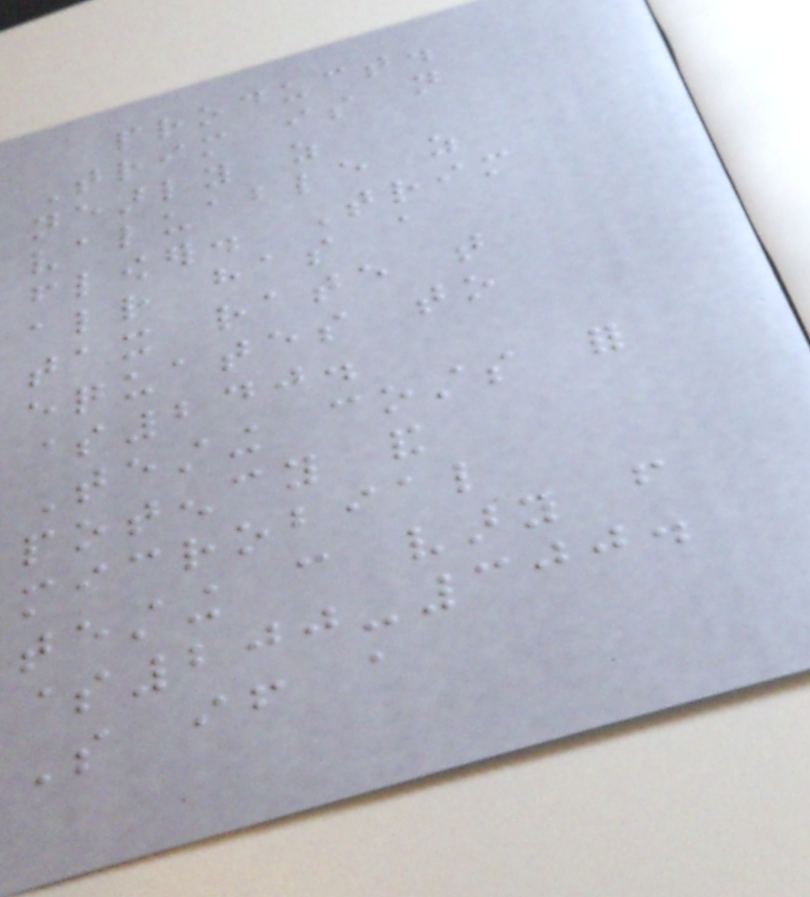product.
Trim is not
nearly as
valuable as
flower. Trim
already has a
tax rate that
equates to
$240.
Testing costs for
potency and
microbial
testing can vary from
$200-300.
So if a
